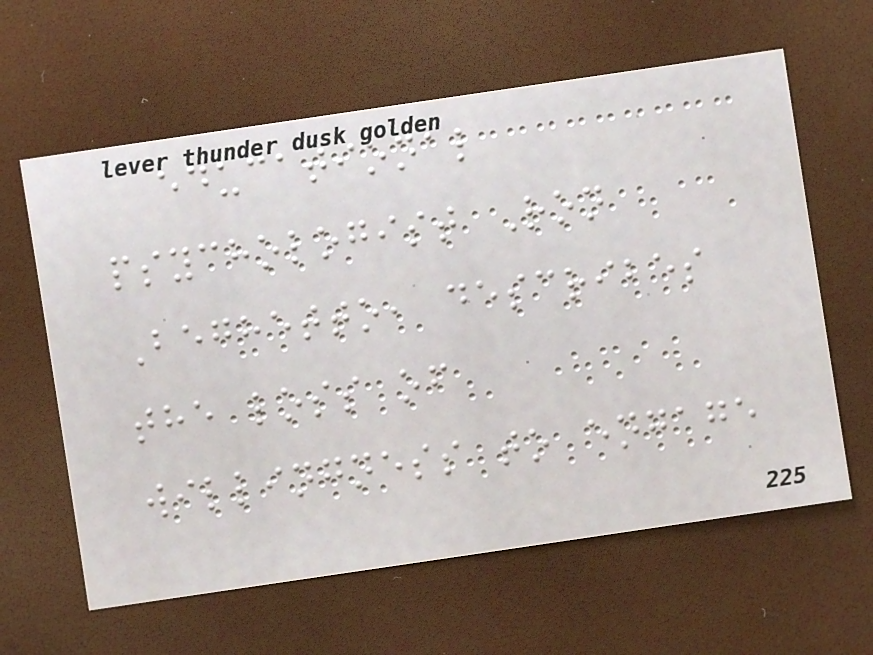educational
psychologist Ron
Beghetto, describes
the loss of
willingness to engage
